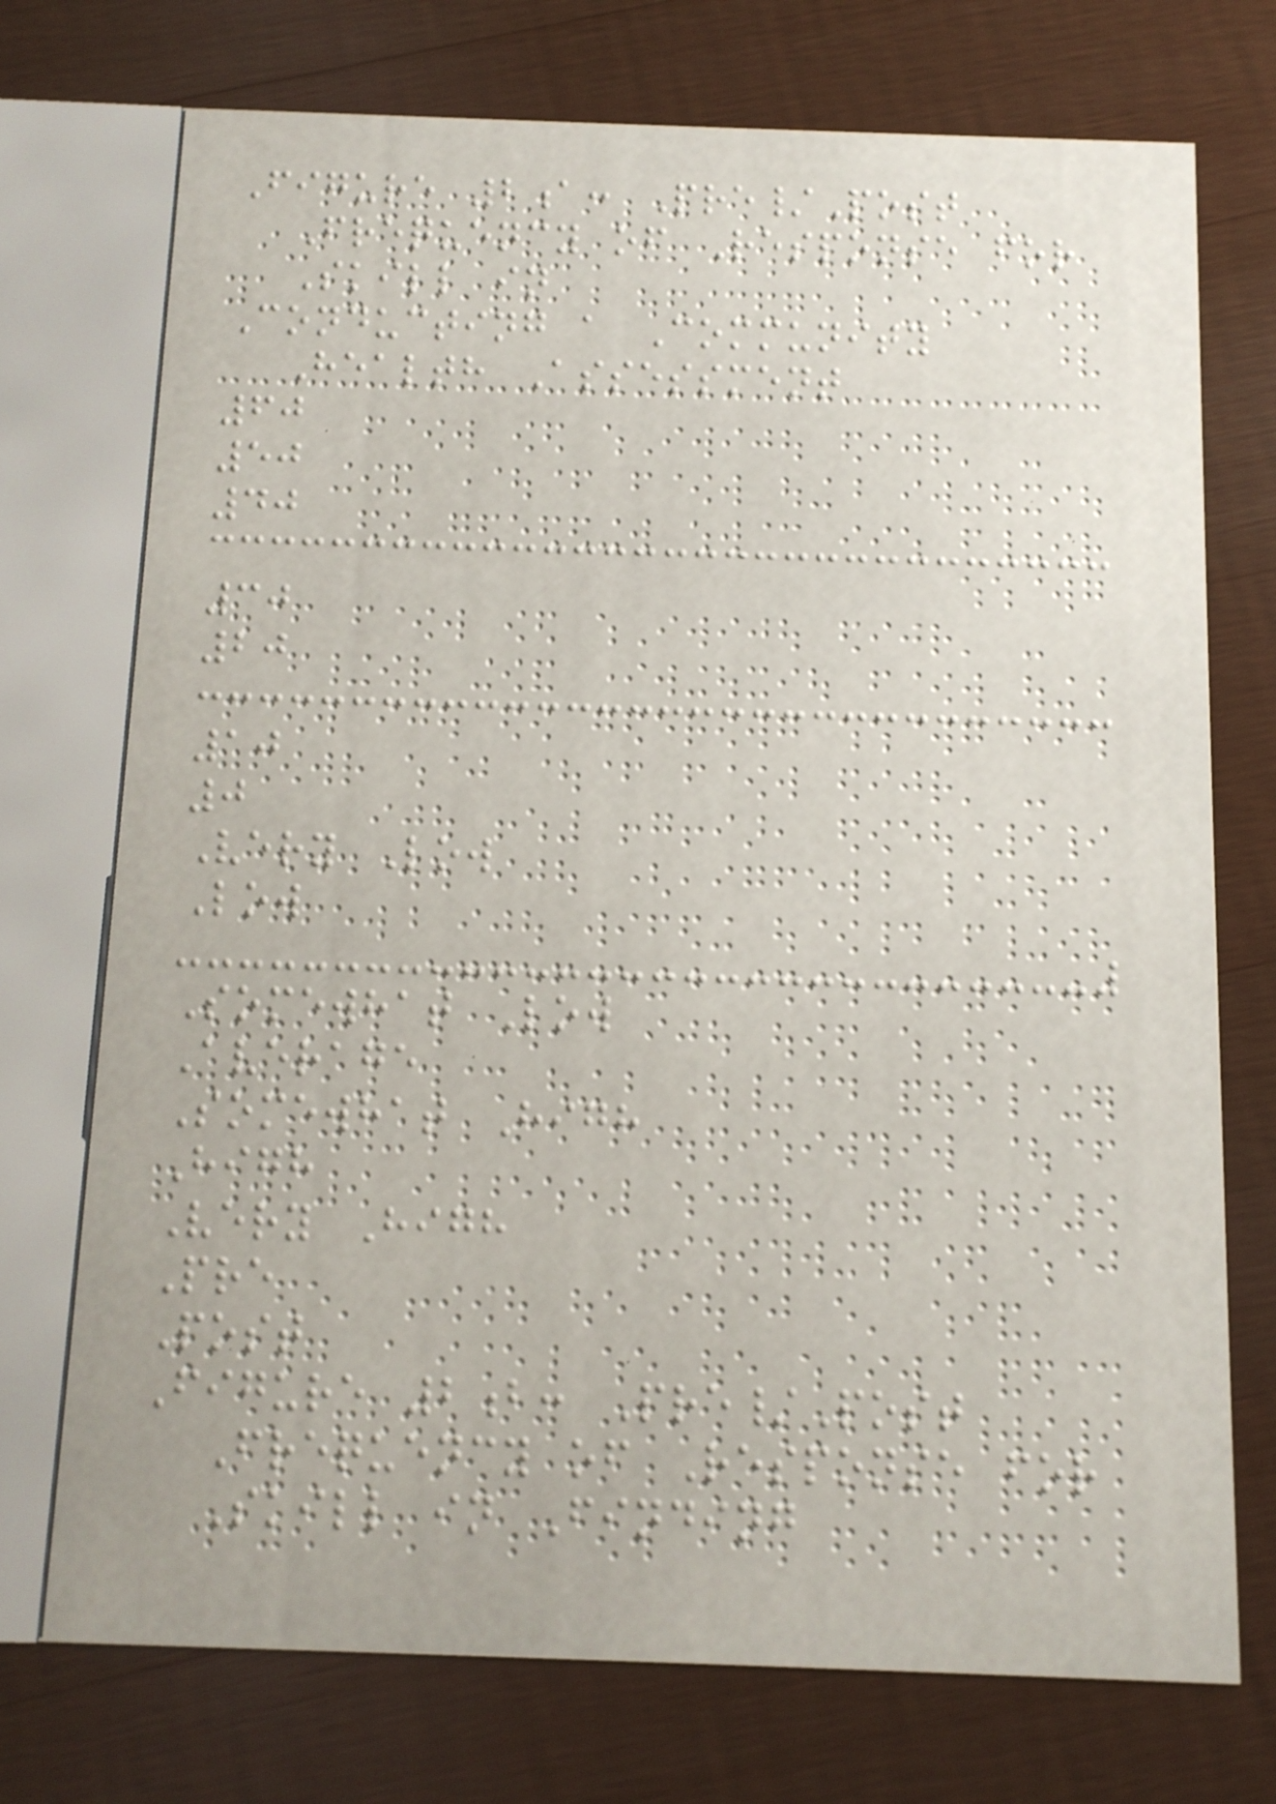Figure 2a: Pre/Post
Frequency of Response for
Skill in
Conducting a Community
Health Assessment
60
50
40
30
20
10
0
Very Low
Low
Somewhat Low
Average
Somewhat High
High
Very High
Pre
Post
Figure 2b: Pre/Post
Frequency of Response for
Skill in Finding
